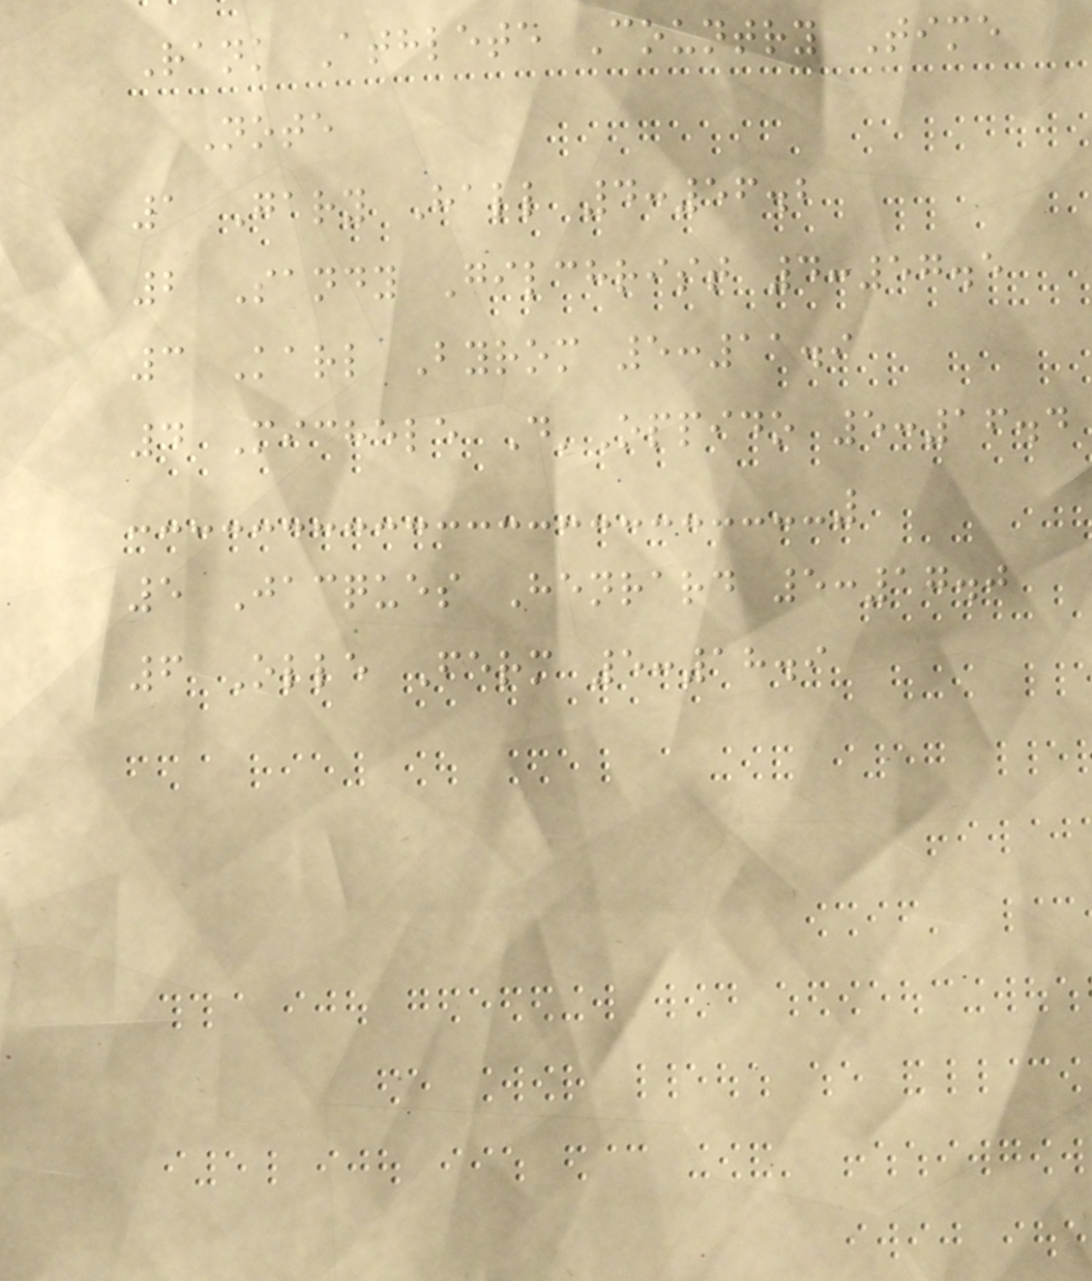Rank Athlete Country Time
Note
1 Gary Hall 4:56.2
2 Sandy Gilchrist 4:57.5
3 Karl Byrom 5:11.9
4 Michele D'Oppido 5:16.4
5 Jacques Henrard 5:17.0
6 Olle Ferm 5:18.9
